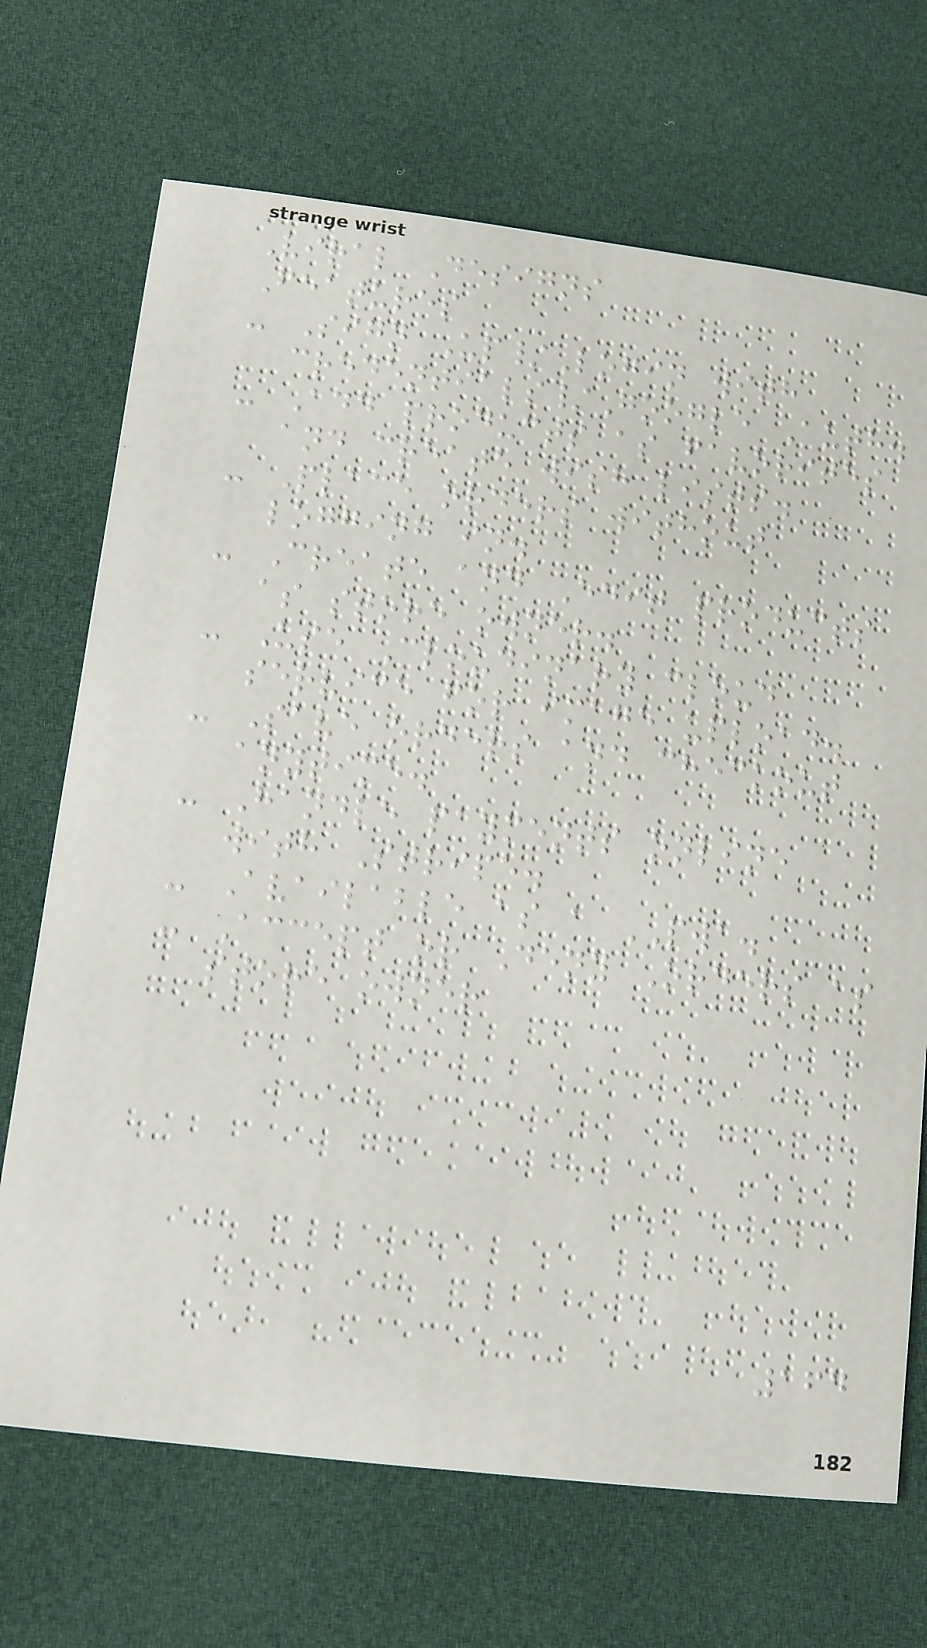Viral Designs
Features
- Sign Up/Login with
credentials/Google Auth.
- Add products as favorites
and create wish lists.
- Place orders without
logging in.
- Create and Edit products
as store owner.
- Use Cloudinary cloud
service for image upload.
- Save orders and checkout
anytime.
- Handle payments online
with Stripe.
- Available as a PWA.
- Accept or Deny Orders as
store owner
164
